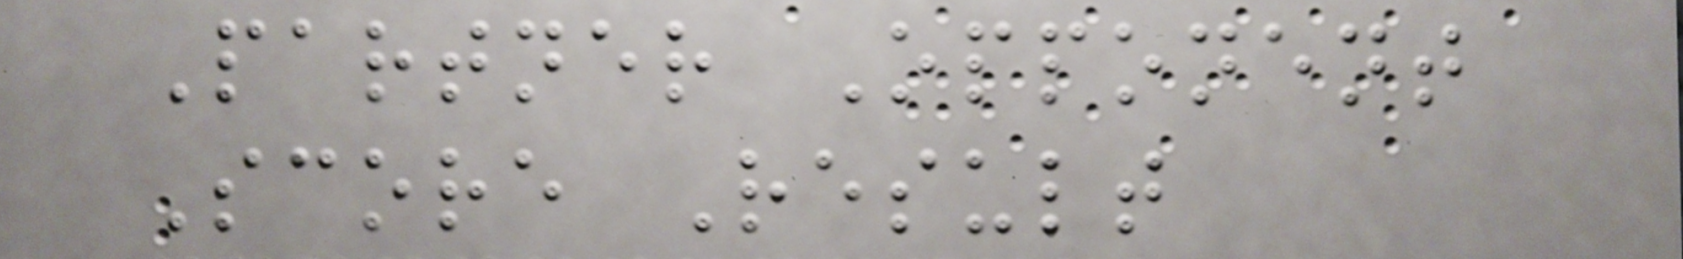Partner Opponent
Score Result
